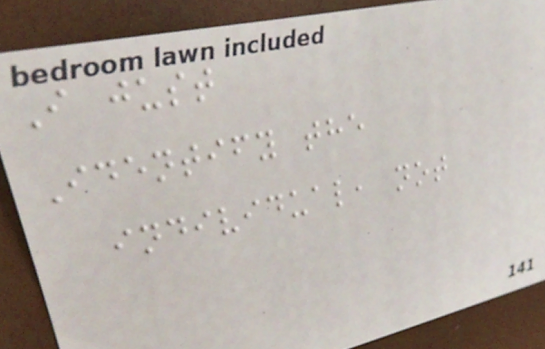I just
Identify the
individual, not
